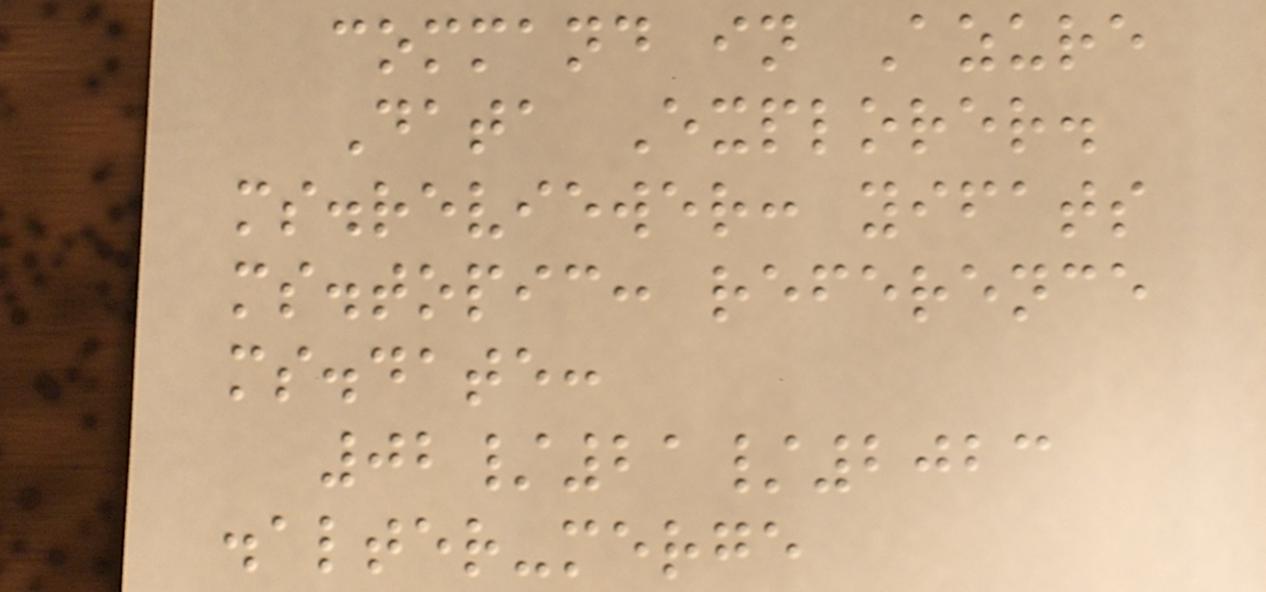command in Azure
Data Explorer.
ms.reviewer: yifats
ms.topic: reference
ms.date:
02/21/2023
.alter-merge
